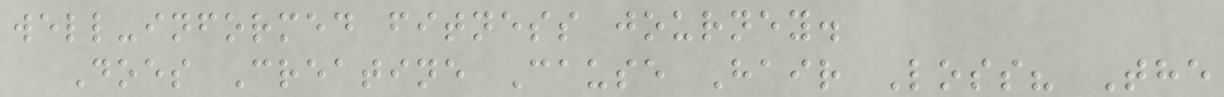well-informed fitness journey.
Does Creatine Cause Hair Loss? The
